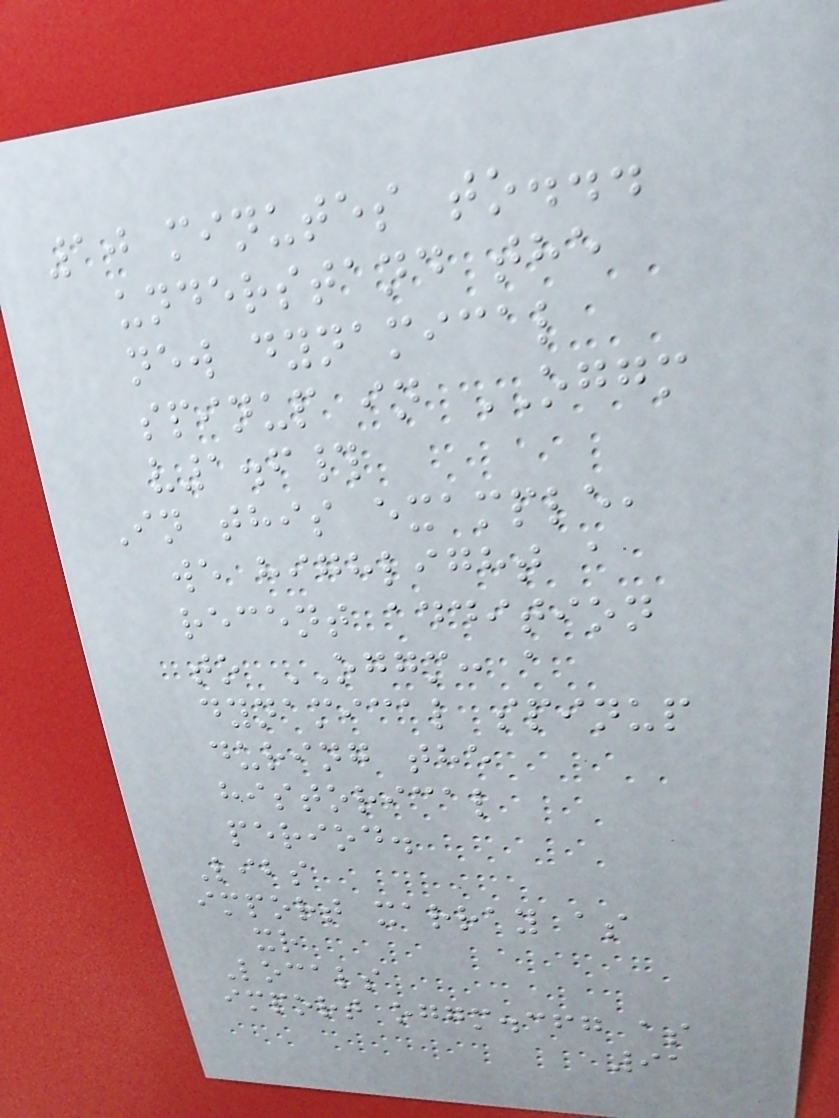10 minutes to...
understand the
new dynamical
spinup in OGGM
v1.6#
In this example,
we highlight a
recent addition
to OGGM: a
dynamical spinup
during the
historical
period.
Libs
import xarray as
xr
Locals
import oggm.cfg as
91
